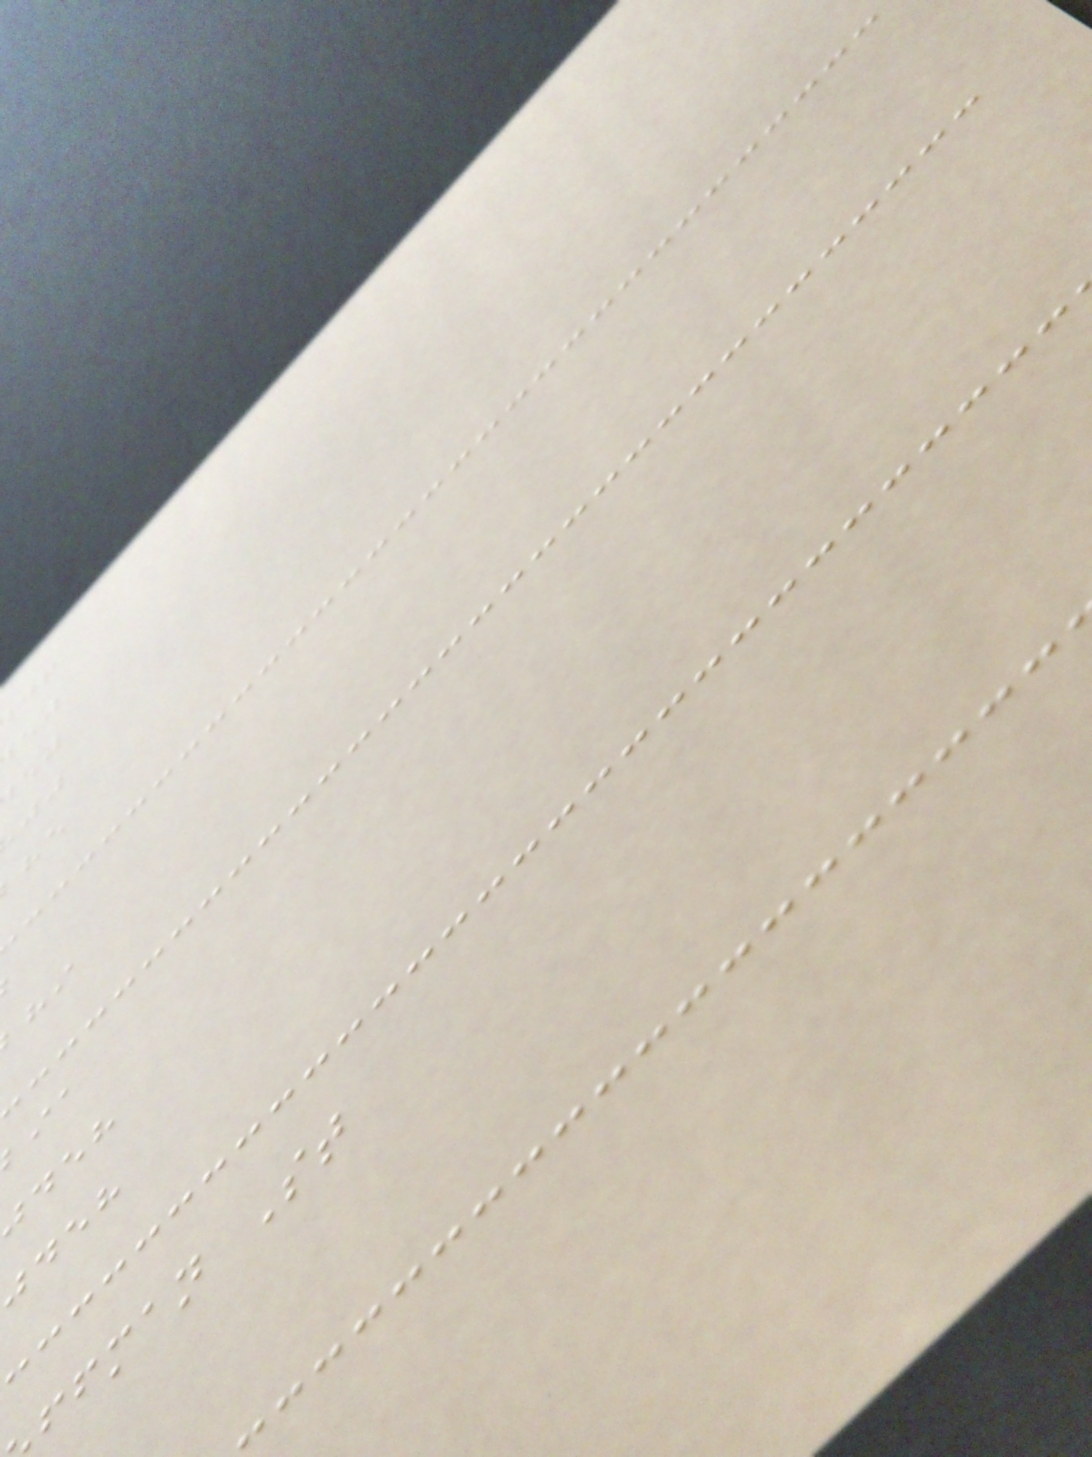jdeh
ffman St
